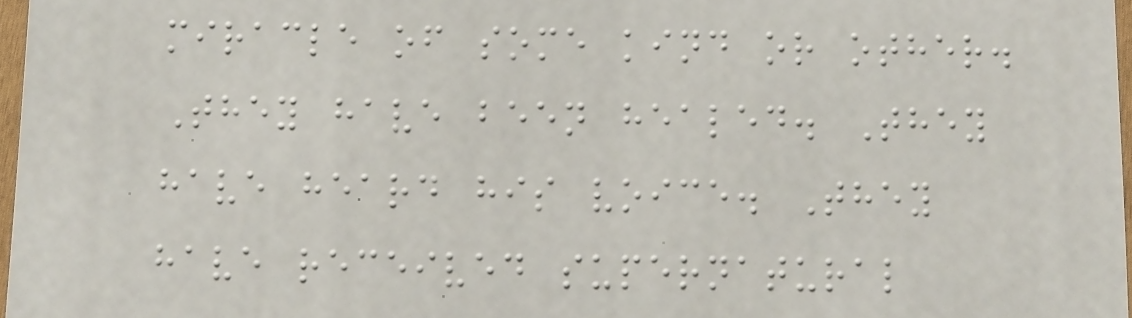miracle of some kind or other.
They have been healed. They
have heard his voice. They
have received supernatural
